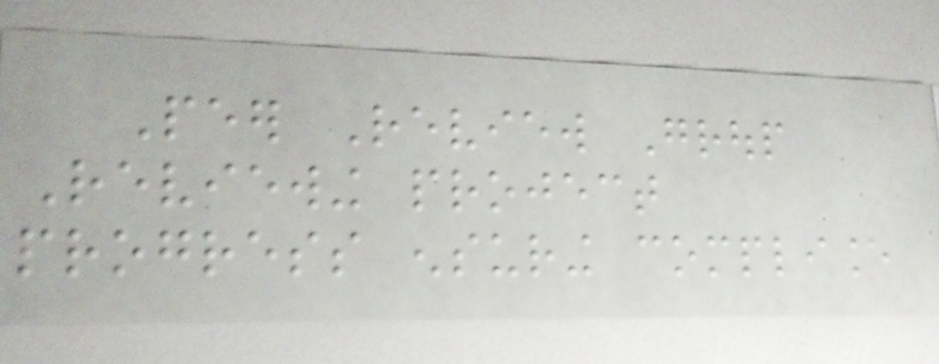Peer Review Group
Reviewing project
progress ensuring compliance
